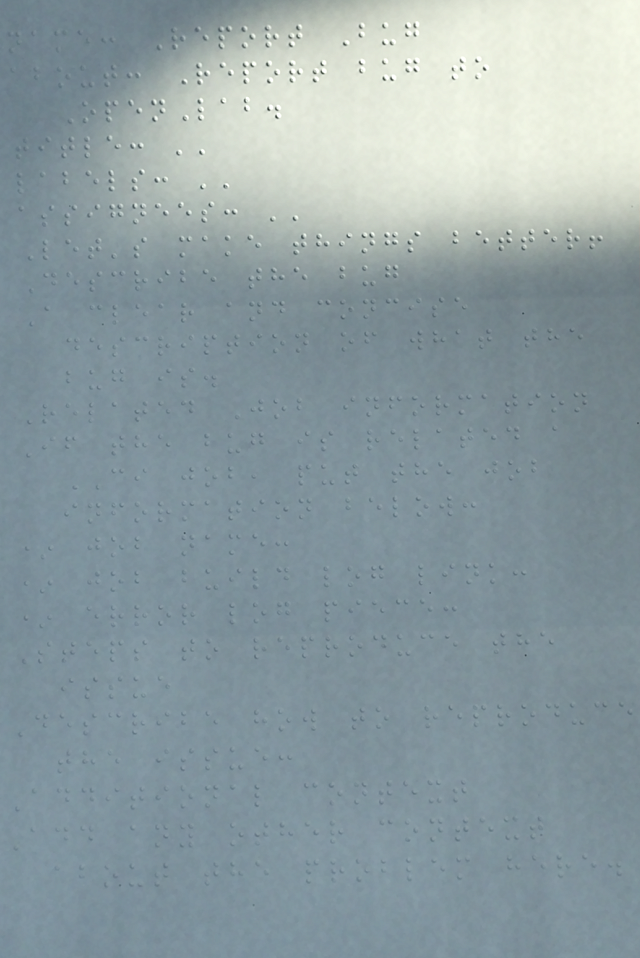name: Report Bug
about: Report bug to
OpenLab.
title: ''
labels: ''
assignees: ''
Let's make things better!
Describe the bug
A clear and concise
description of what the
bug is.
Related Job information
If the bug is related a
CI job, put the job
information below:
* job name:
* job build log link:
* error log piece:
Steps to reproduce the
issue
Describe how to reproduce
the issue:
Additional context
Add any other context
about the problem here.
